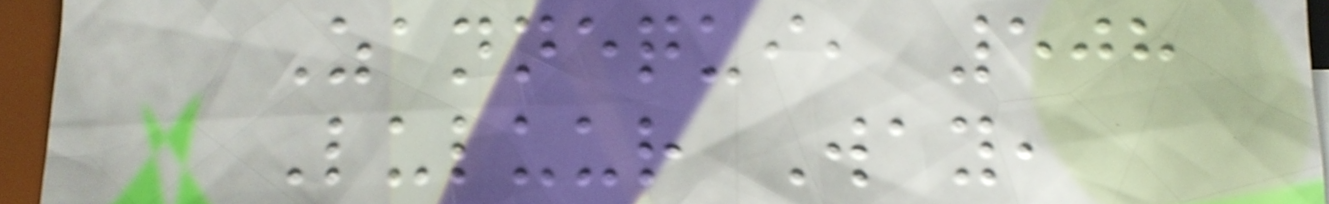Zannequi, 508
Luluur Way,
